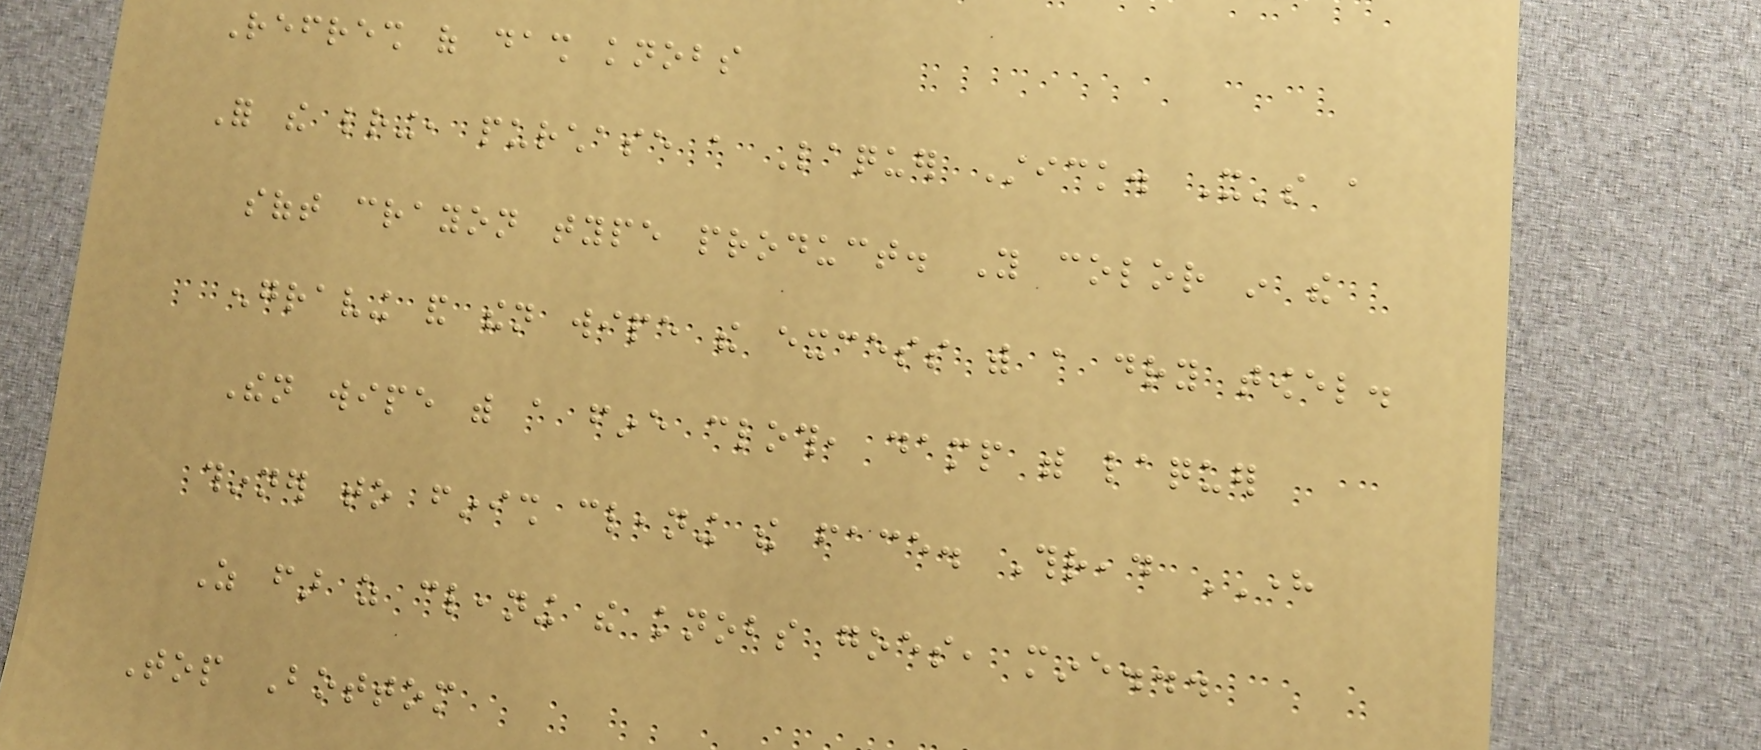Refresh of dash knobs
For the lettering, purchase a Laquer Stick. It's a
soft crayon type product. You color in the
engraving and then wipe the excess with a dry towel.
Then wipe with a fine cloth, damp with laquer
thinner to finish cleaning the face. Thread HERE
As far as cleaning the knobs goes, mine...
Top Bottom
